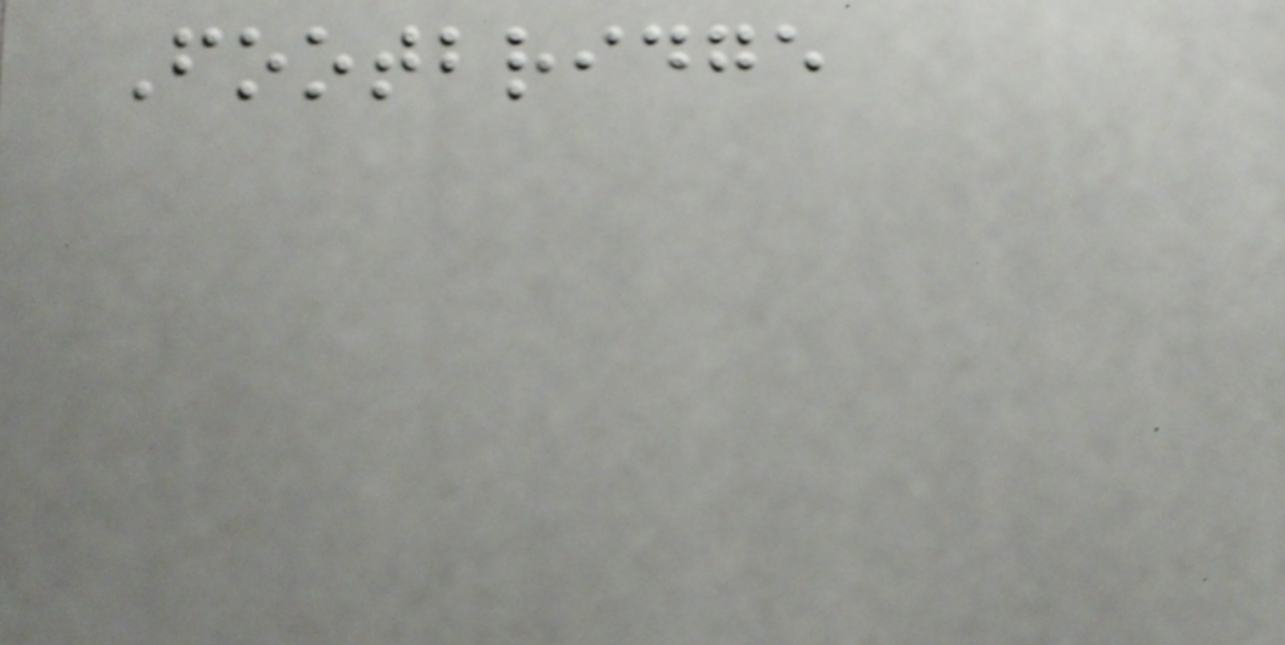Footbridge
